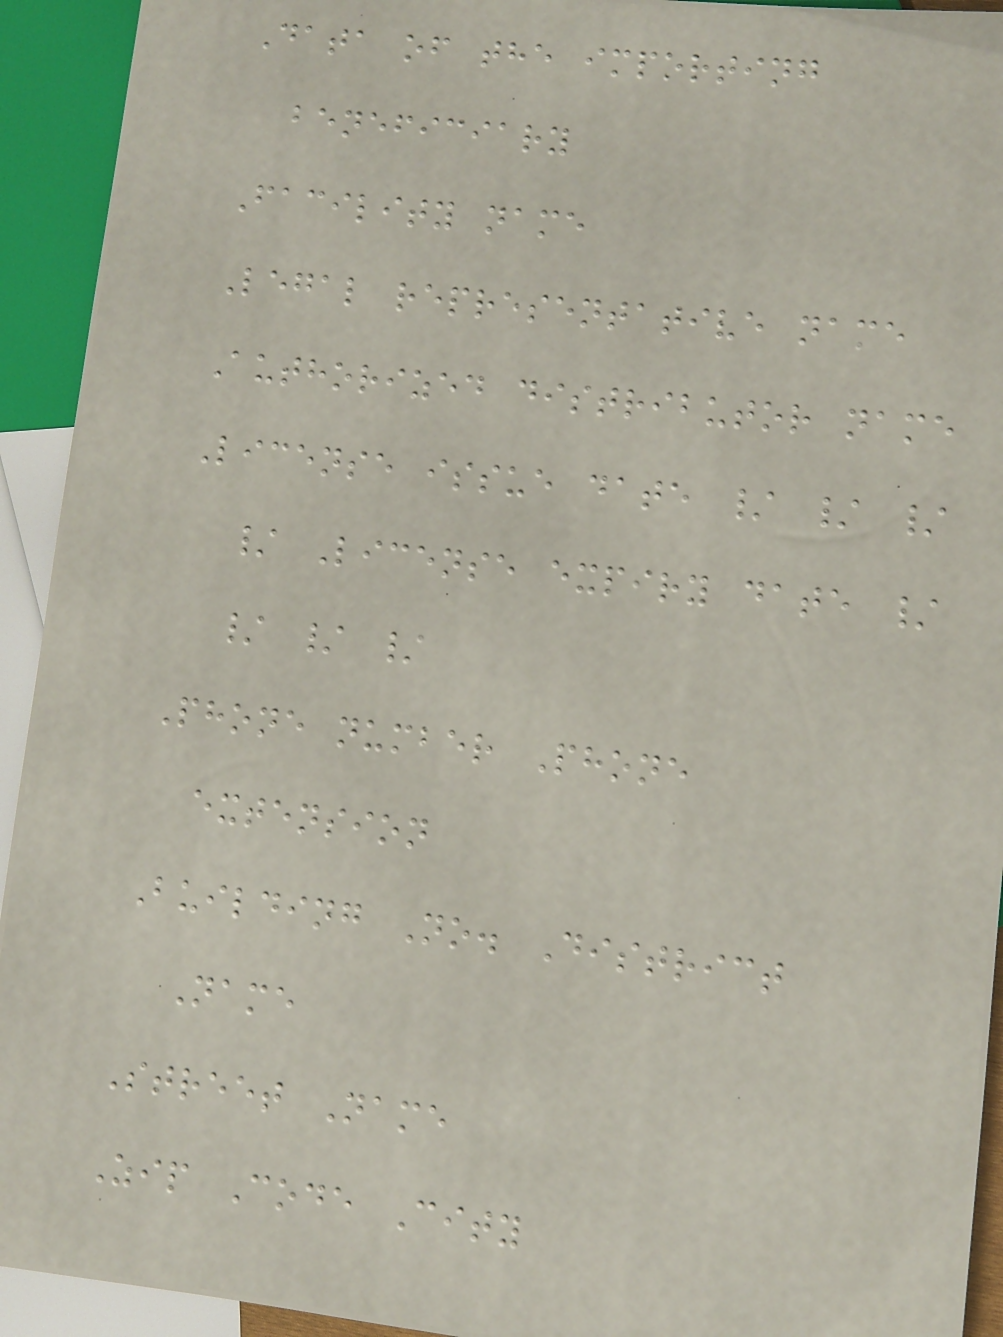Data of the importing
beneficiary
Facility name
Legal representative name
Authorized distributor name
License issue date / / /
/ License expiry date /
/ / /
Phone number Phone
extension
Building No. District
Name
Street Name
Zip Code City
